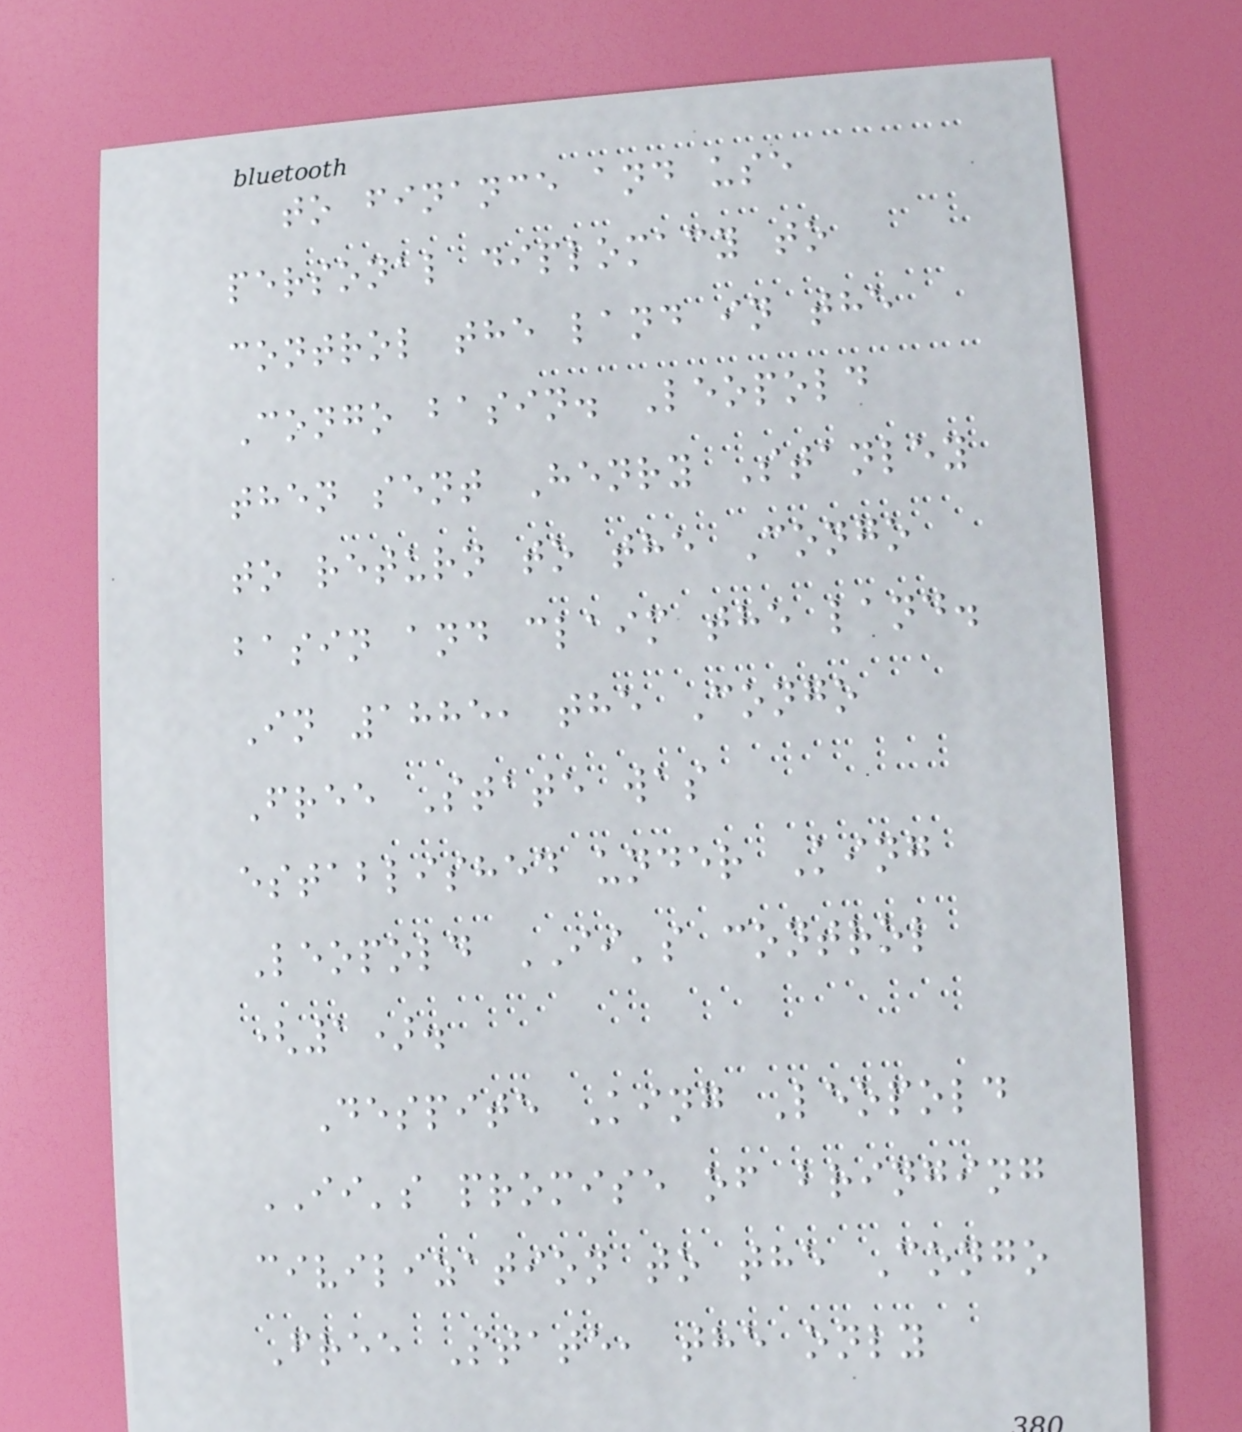to finance and use
personal diplomacy to
control the land in the
Congo basin. Leopold
then sent Henry Stanley
to return to the Congo
basin and claim the land.
In 1885, the Congo
Free State was
established under King
Leopold II's control
(1).
Despite King Leopold
II's promise of bringing
civilization to the Congo
Free State, the only
